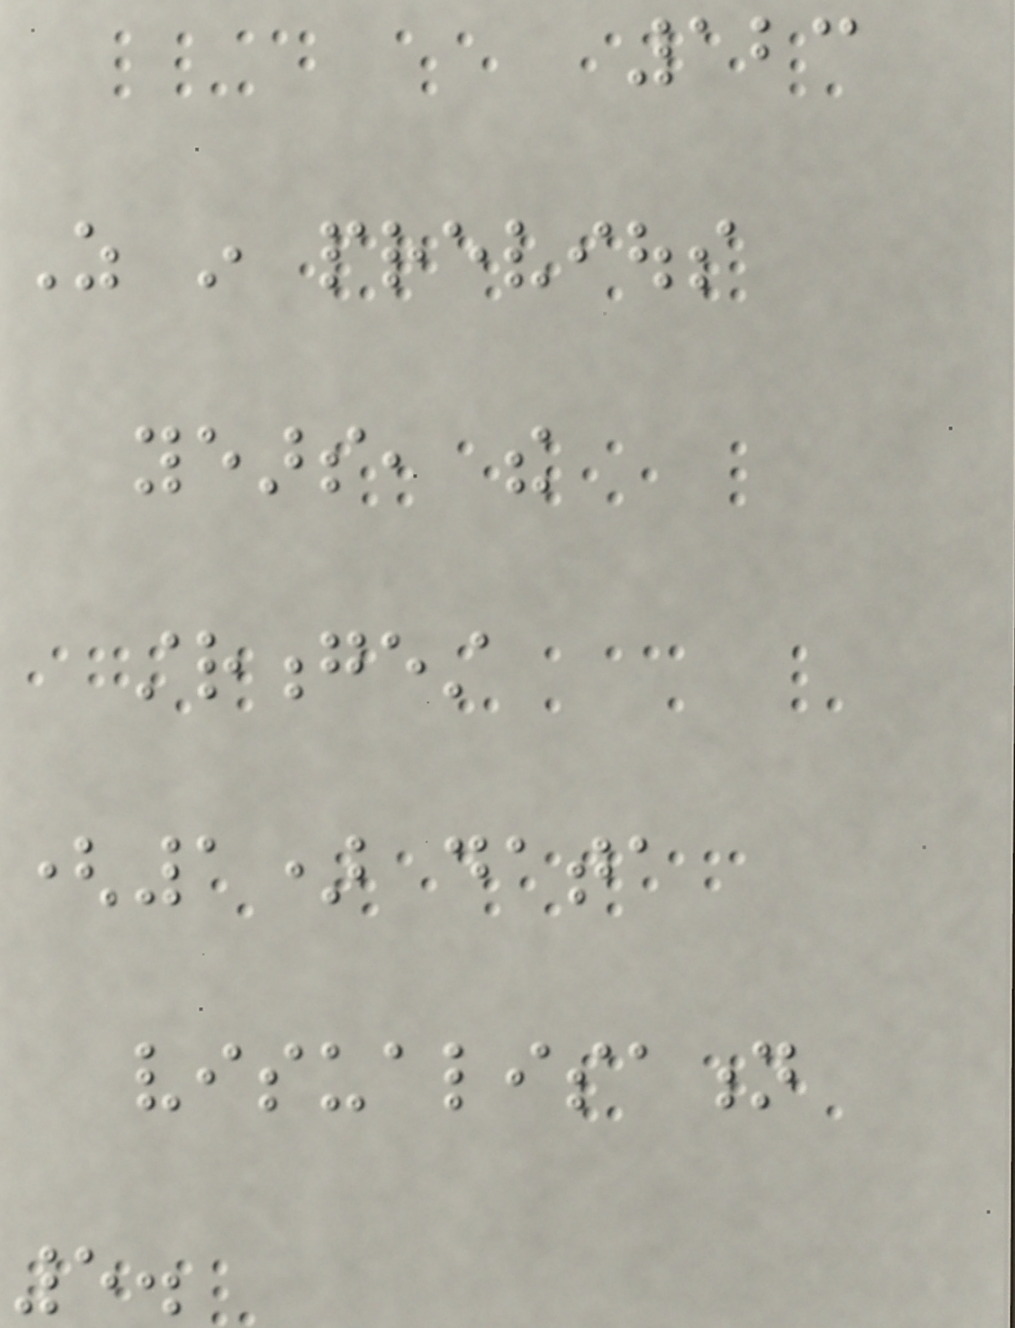123
As in previous
years, the
strongest
(1) data
visualisation
5.
